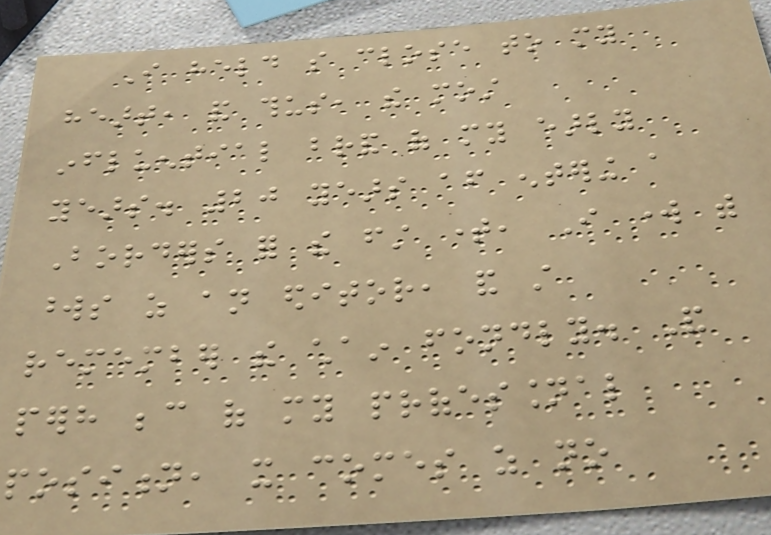I held so close to my
heart, and thus, the most
influential brand of my early
years. 20 years after entering a
Borders for the first time, I work with
words as an editor, and still
remember the chain fondly. And
perhaps because of my professional
position, it comes as no
